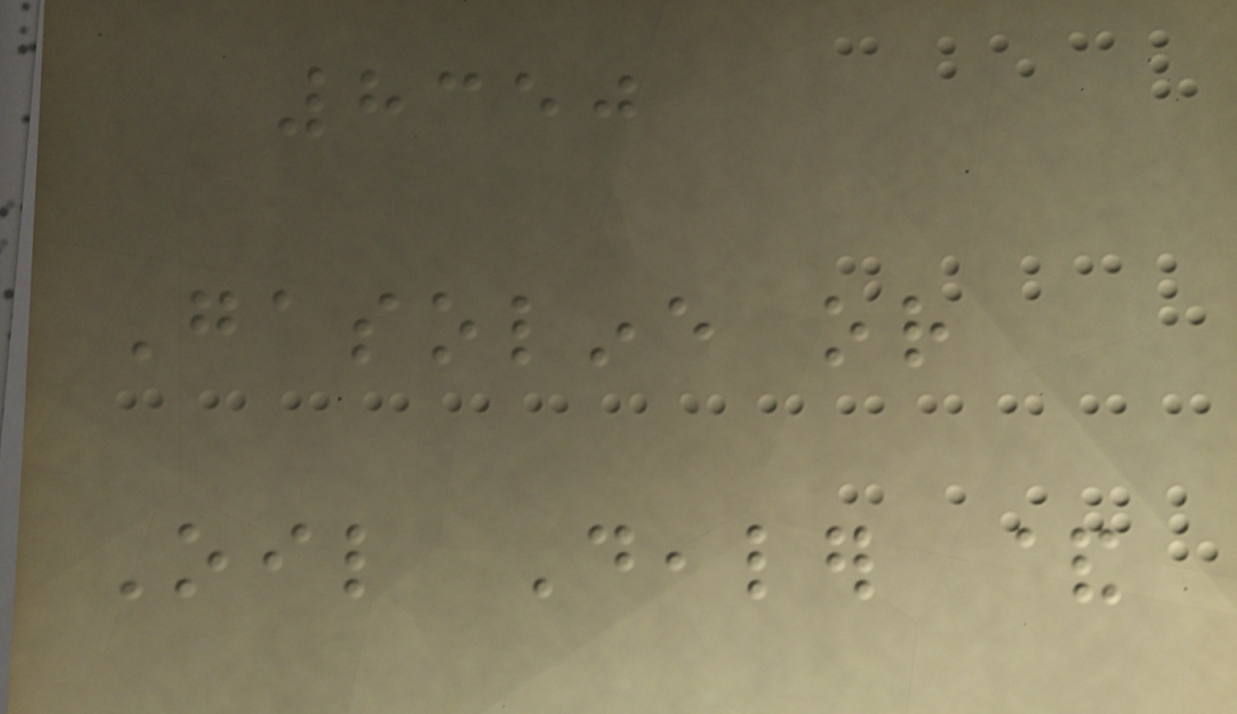8350
Gasoline or
Oil Dealer &
